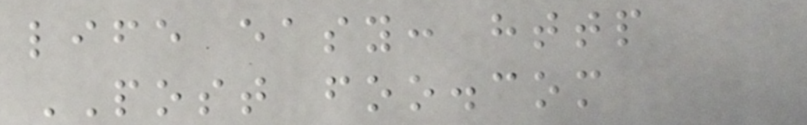life easy: http
POST foo.com
